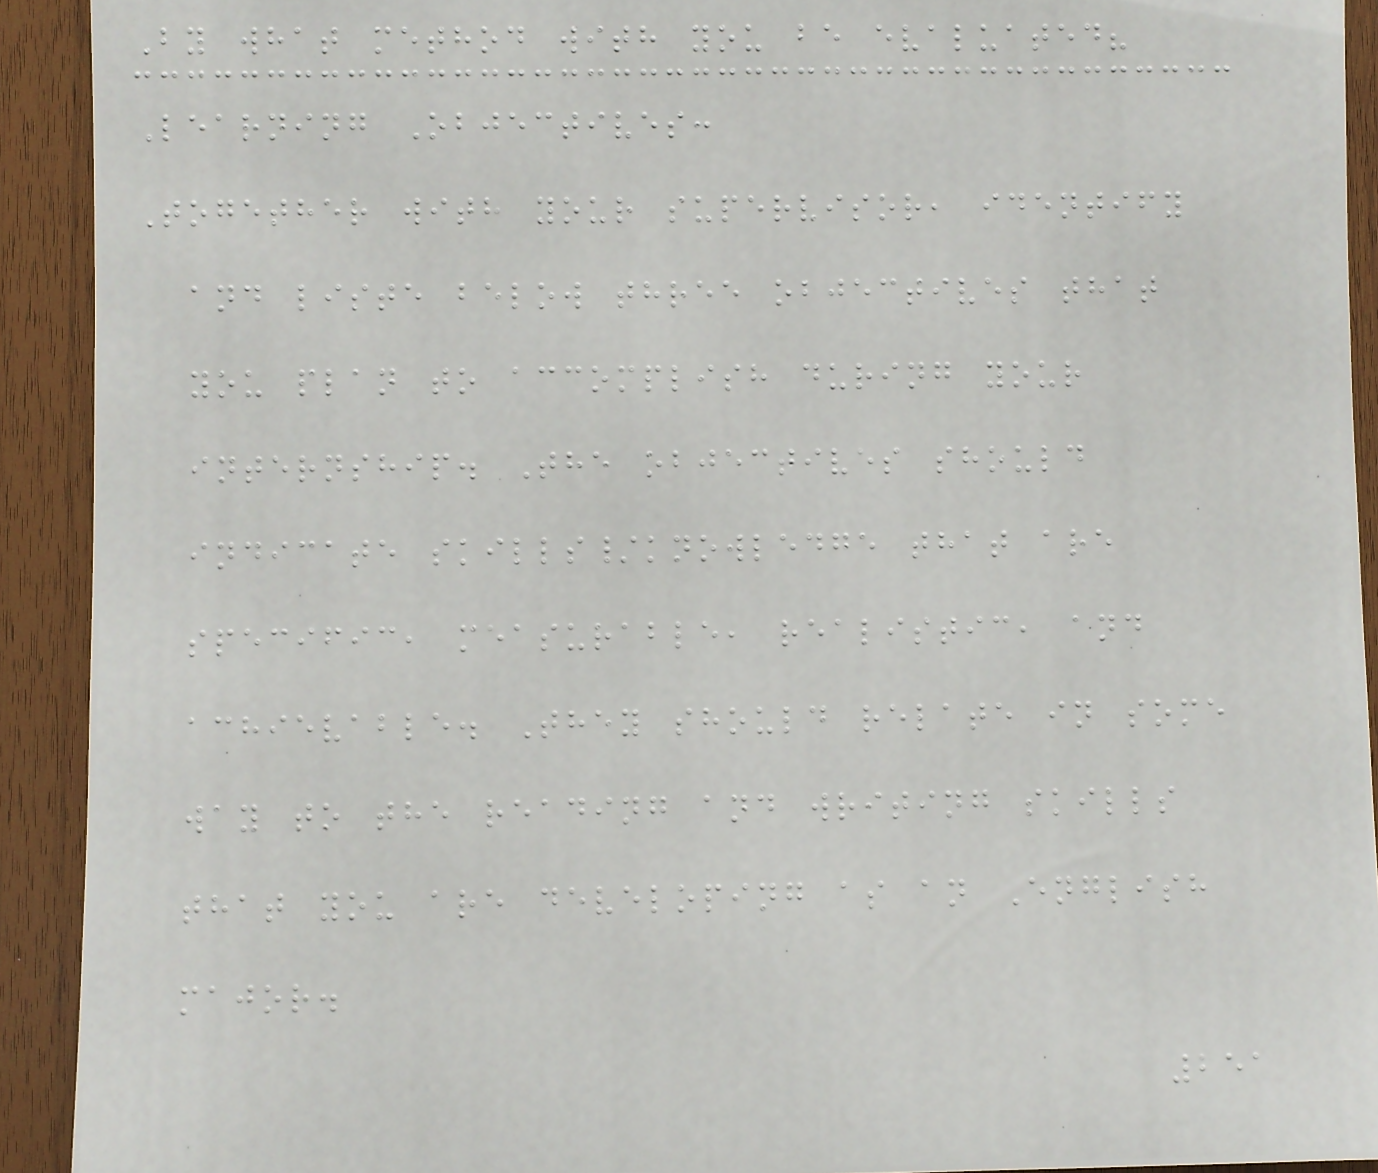By what method with you be evaluated?
Learning Objectives:
Together with your supervisor, identify
and liste below three objectives that
you plan to accomplish during your
internship. The objectives should
indicate skills/knowledge that are
specific, measurable, realistic, and
achievable. They should relate in some
way to the reading and writing skills
that you are developing as an English
major.
251
